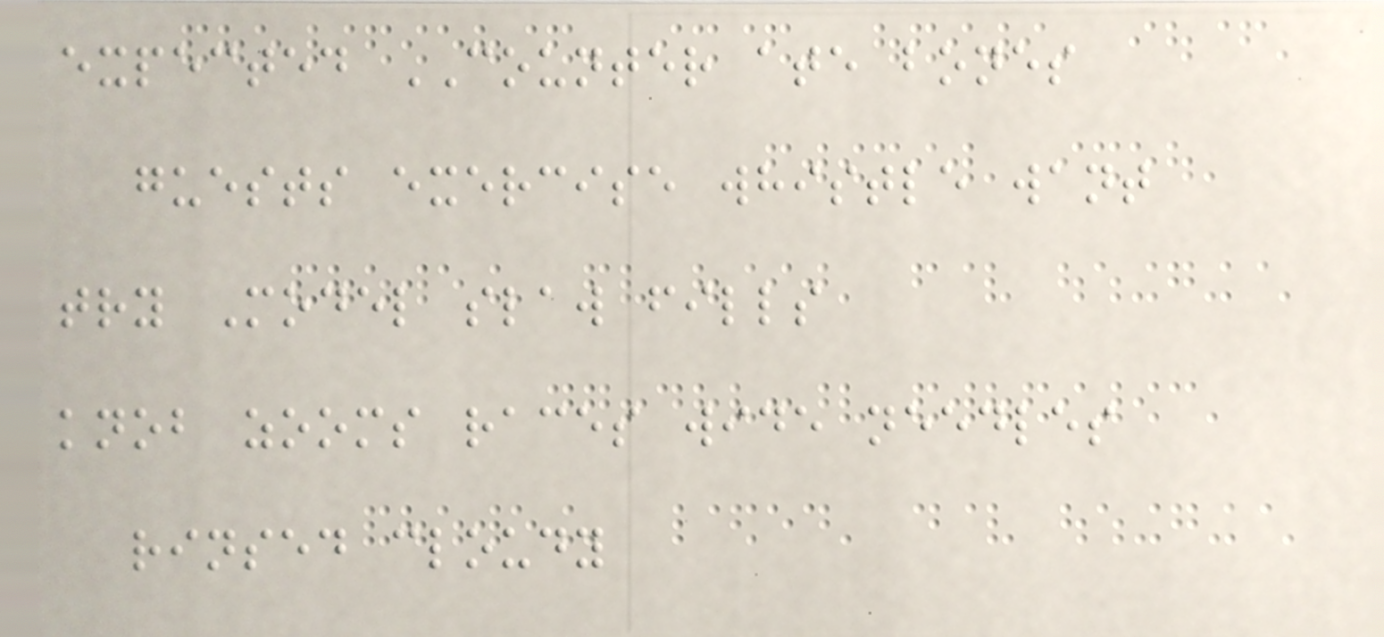expected COUNTER ate bones
guests exercise whistle want
try Model slaw fills
knob zooms races wide needles
rinsed cloudy
